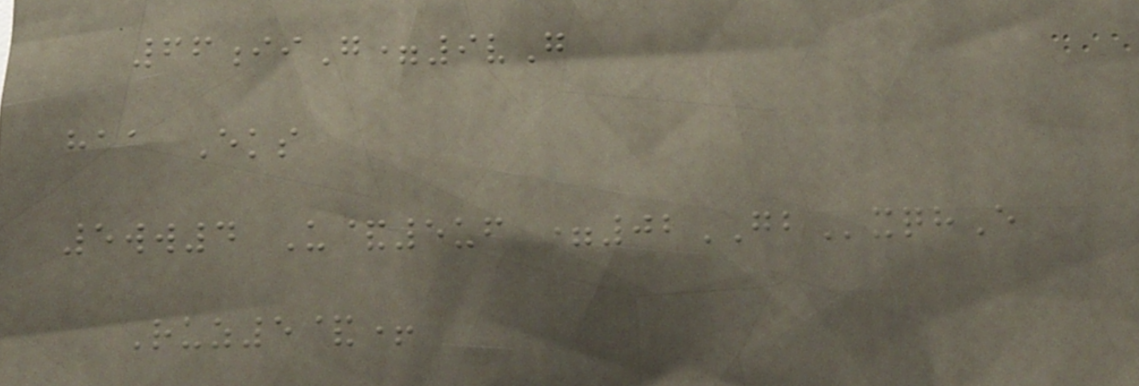66iiG=9vG
haa Eks
5ww4 U&5uf =02GBxqhE
Ruz5&+
